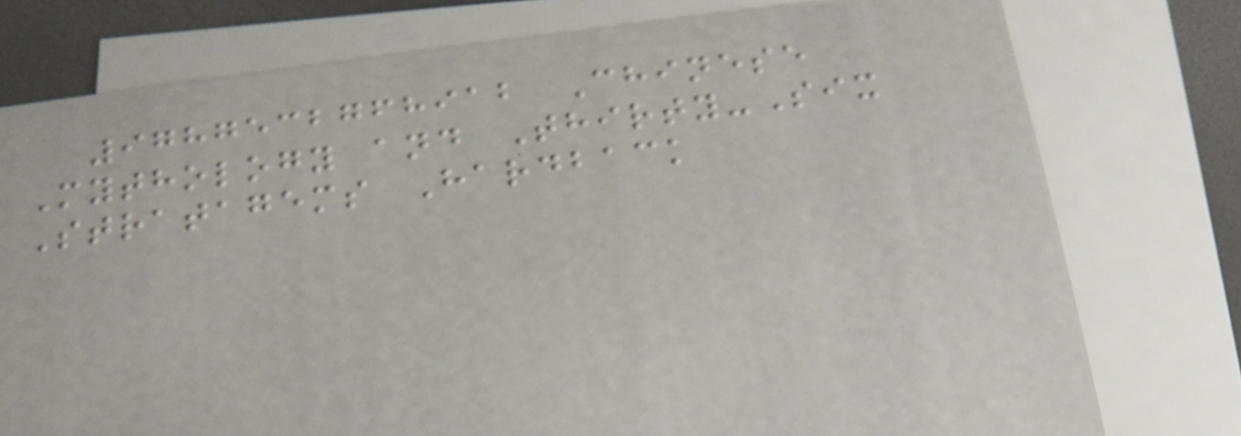9787532768912 Chinese
Mythology and Thirty-Six
Stratagems Hardback
